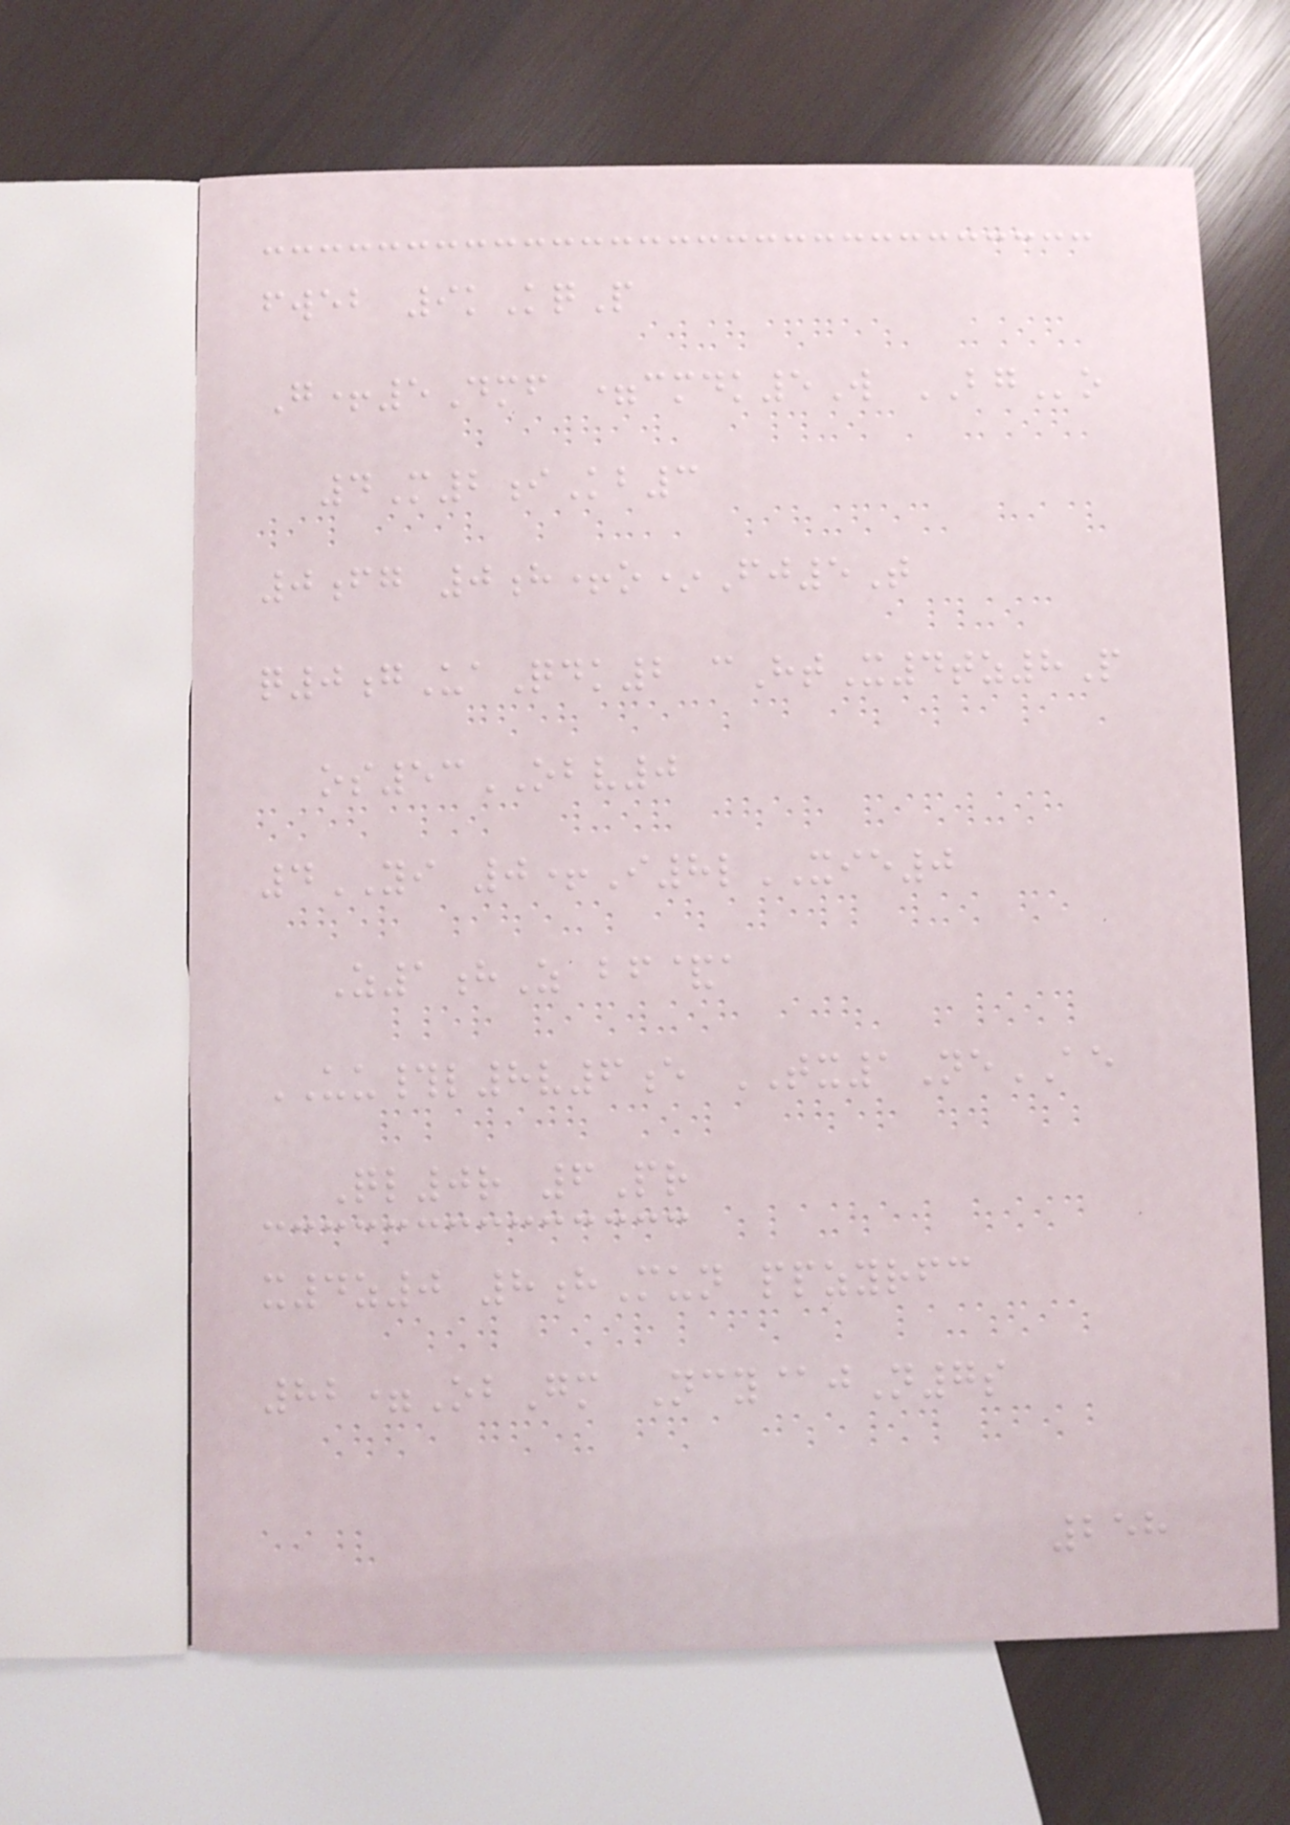fweb 9kKqP
G+5Dmf =cmdk5W BGo
4M2iKb3
0fg 0h+o*Fj5T
q0gUaQdk2 cHtX4tz8P
os53OBV0
4YI 0+I8lXIE0
Z1hZ bf&a
UU#l8v6e TX1NeAE
Ql0r 6Pr
x4z0 8hMun ppzyrfc
82=ObGm Ncy@jN7s
258
